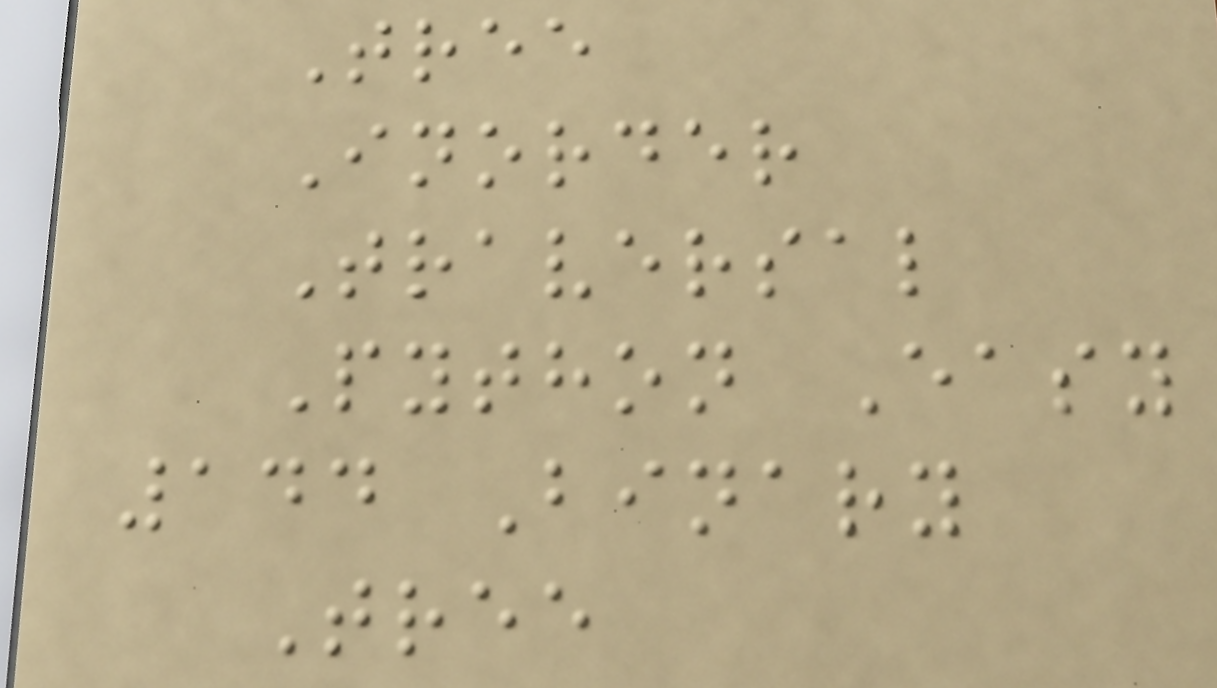Tree
Inorder
Traversal
Python Easy
144 Binary
Tree
